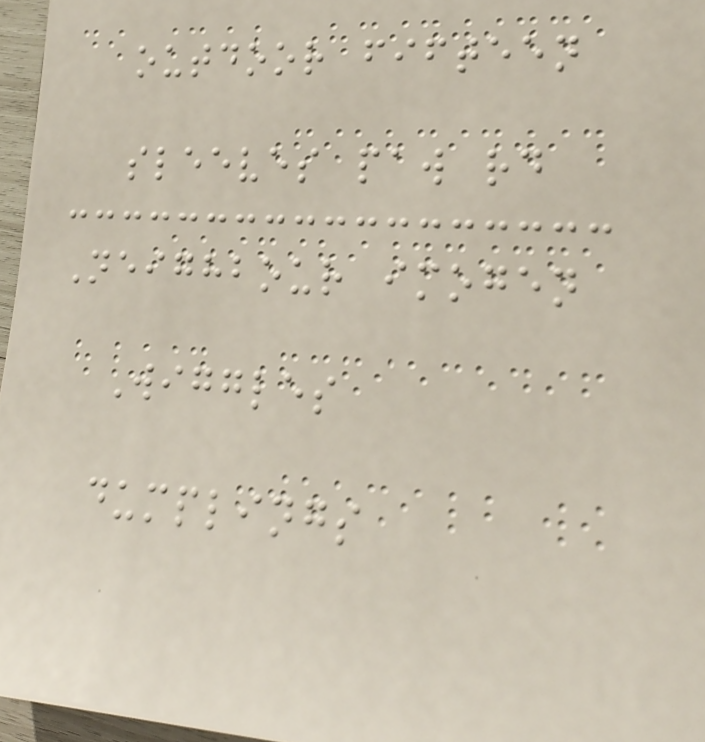outdoor fifteen
sleeves paw rd
Neighbour imogen
Wiggles
dumplings
